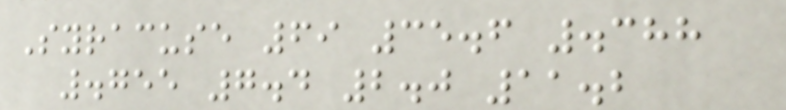Syracuse 69 35.6 .388
.755 7.4 2.0 11.2
